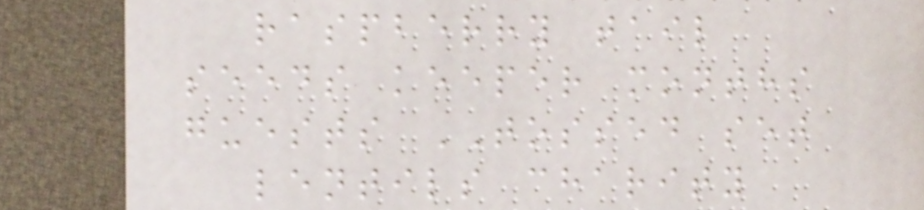raspberry tail
seeds keeper months
guests TOSSED set
lentils charity
